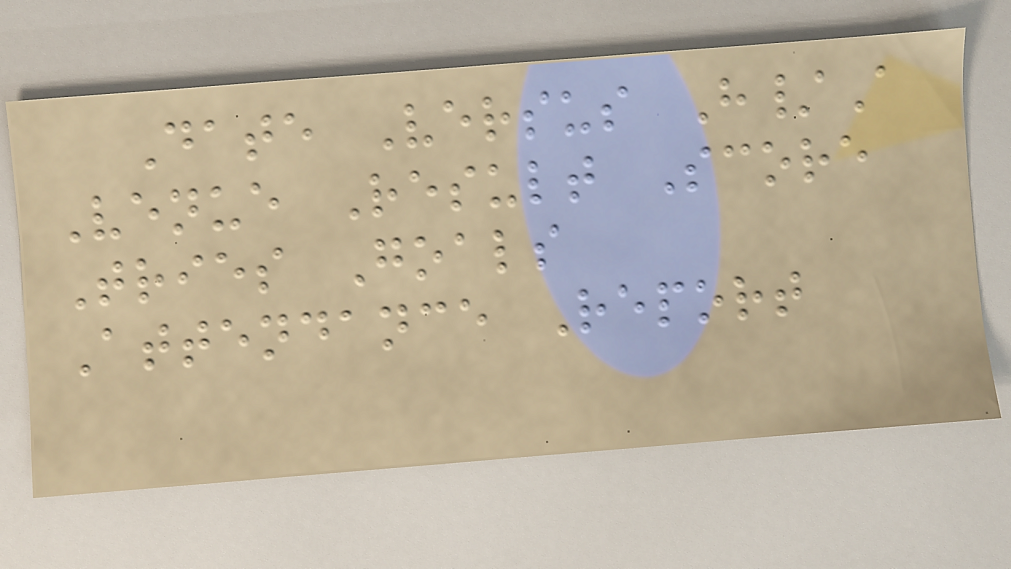Date Versus H/A
Venue Result Score
Tries Goals
Attendance Report
